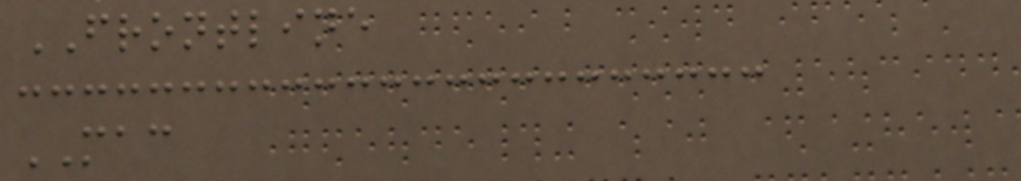FRONTLINE
MAC
